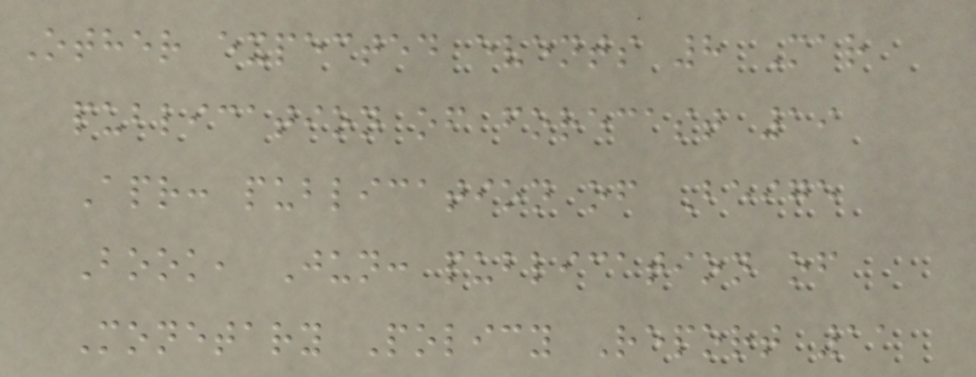Other expected events 8 Mar
publication of forecast 19
Apr: publication of Beige
Book, Jun: publication of
Monetary Policy Report 11
